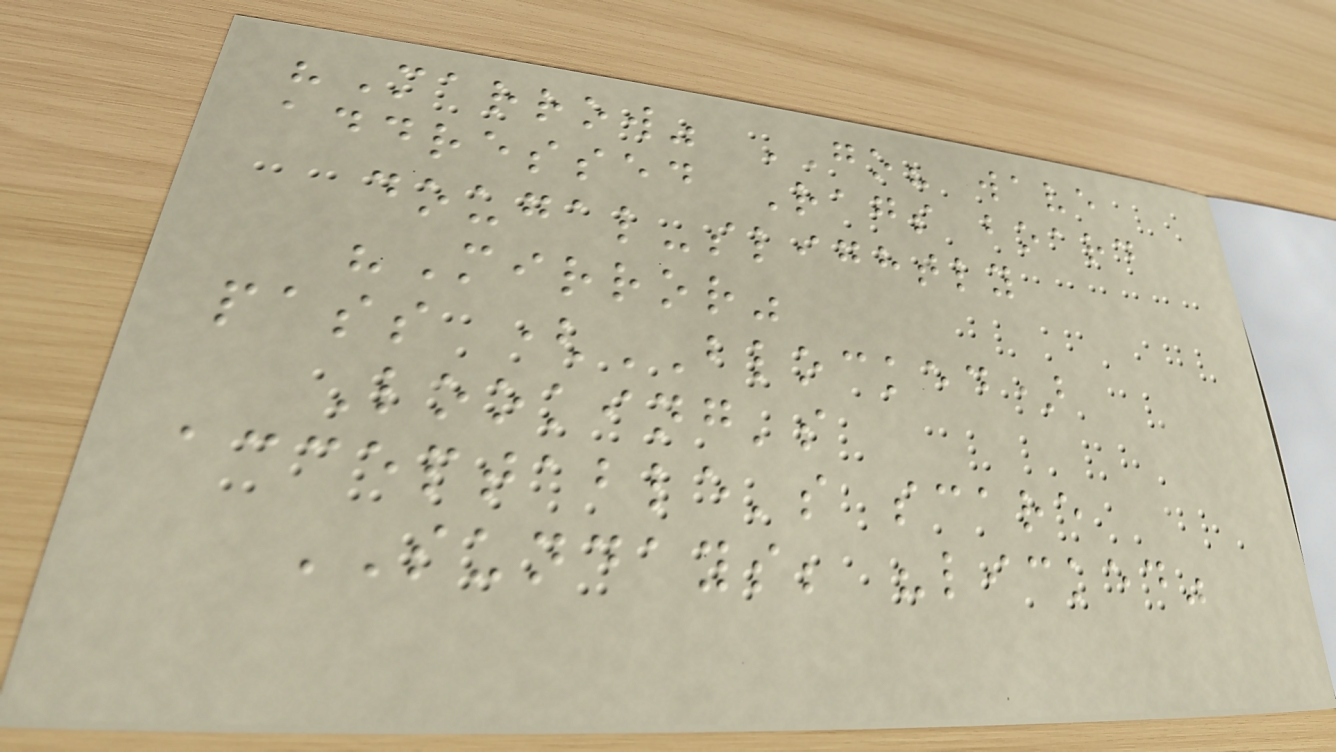"Marrow" GO? wave
addressed Rags board
dougal-slightly
"Mirror"
pass (BLOCKED)
Looking's
acceptable's scare
SUNDAYS; "licked"
